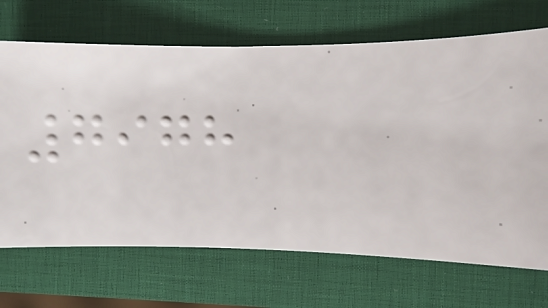7978
